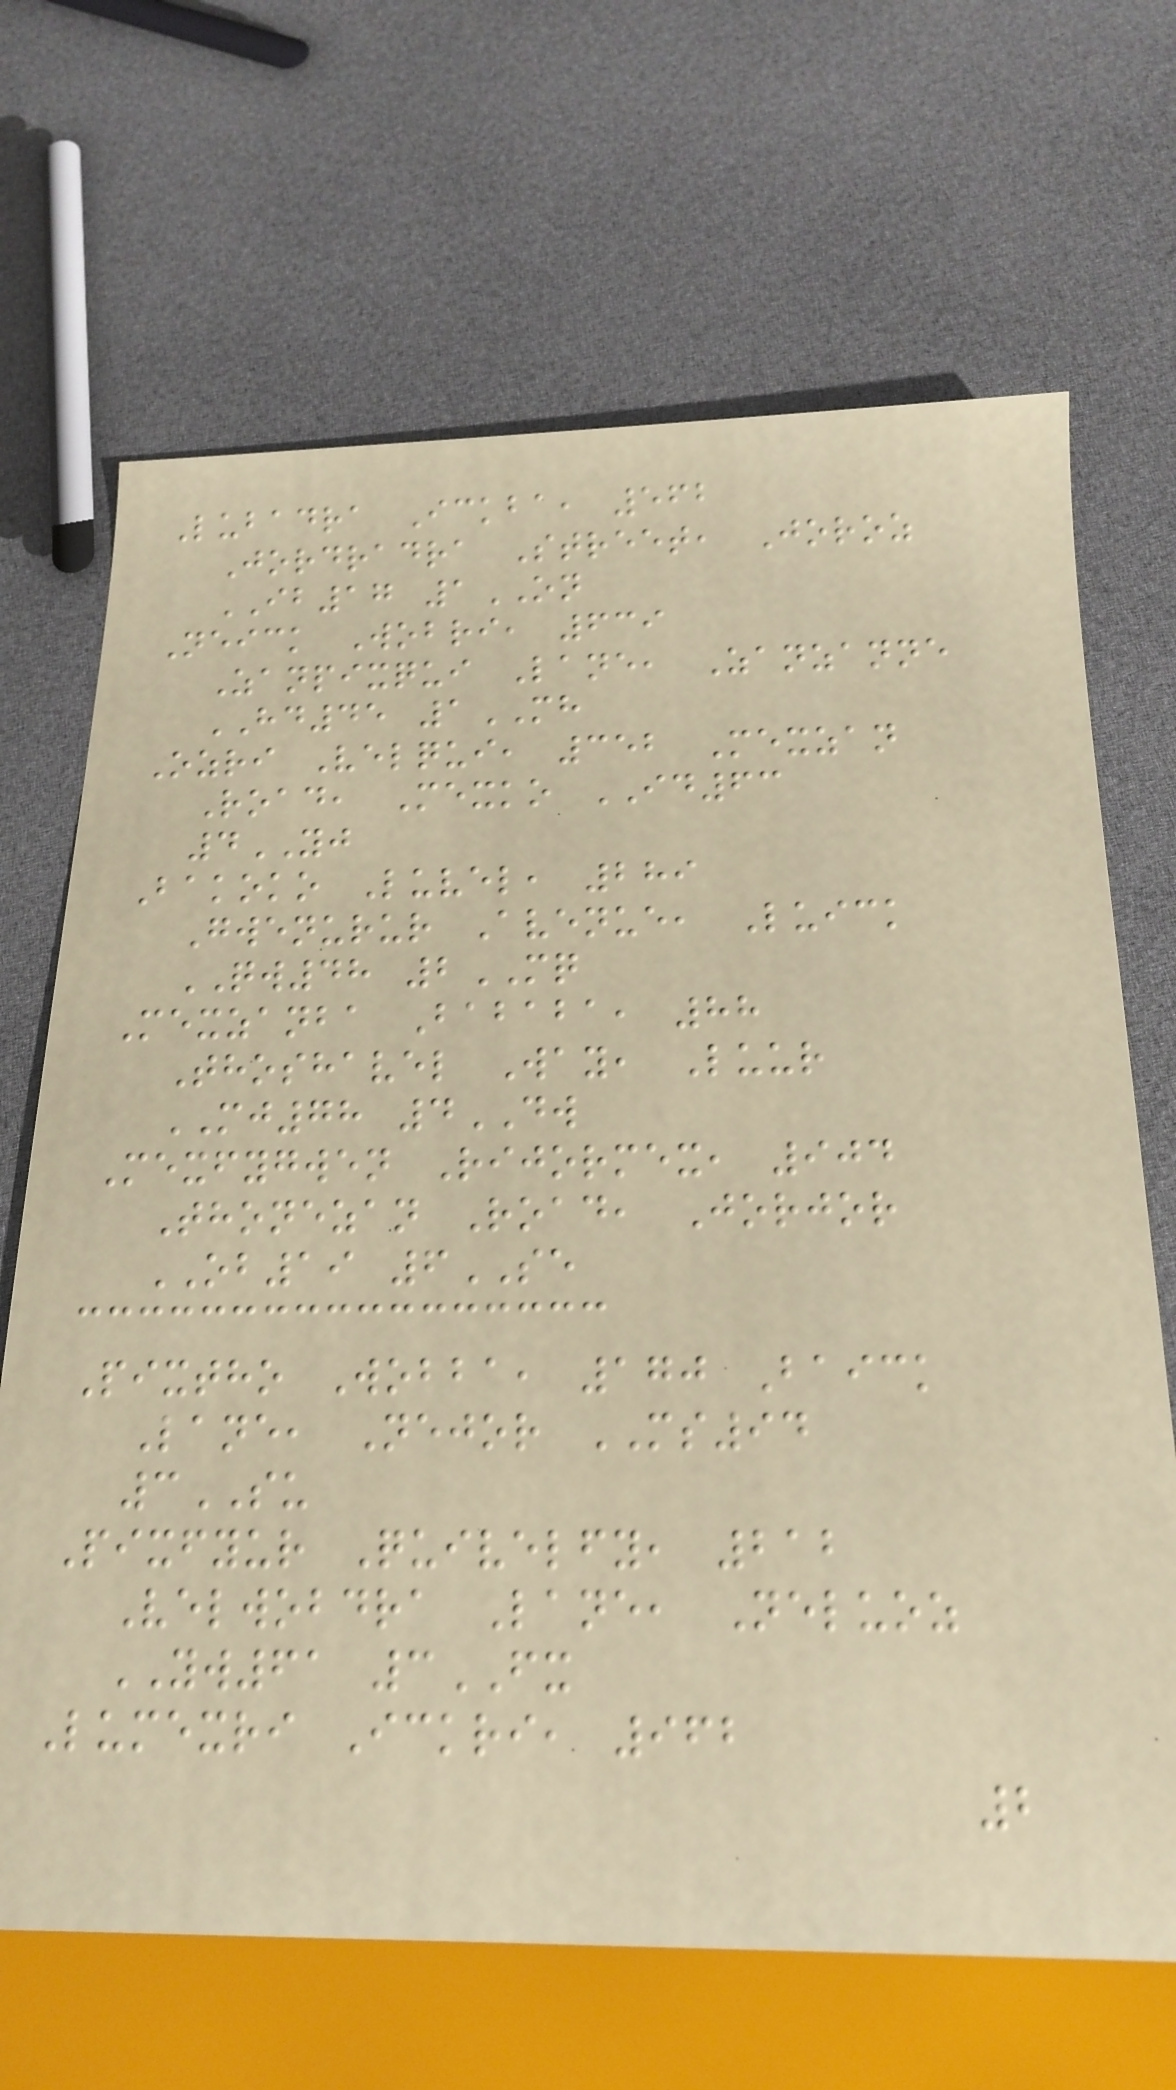Lubadra Ickba, 562
Jordradra Street, Joroz
IB17 1ON
Neick Wobri, 639
Zanpixqui Lane, Zanzanne
HD45 1MH
Ozri Velqui, 352 Mexzan
Road, Mexko ID63
4YJ
Bakoko Luvel, 289
Gwenurur Avenue, Luick
QW48 2MQ
Mexzanba Bababa, 88
Thoshavel Way, Luur
MJ78 4DW
Mexfygwen Rijormex, 904
Thonezan Road, Jorjor
OB19 6SE
Pixtho Wobba, 170 Baick
Lane, Nejor MS94
3SU
Pixfyur Quivelfy, 212
Velwobdra Lane, Neluoz
YW61 3FX
Lumexri Ickri, 962
2
